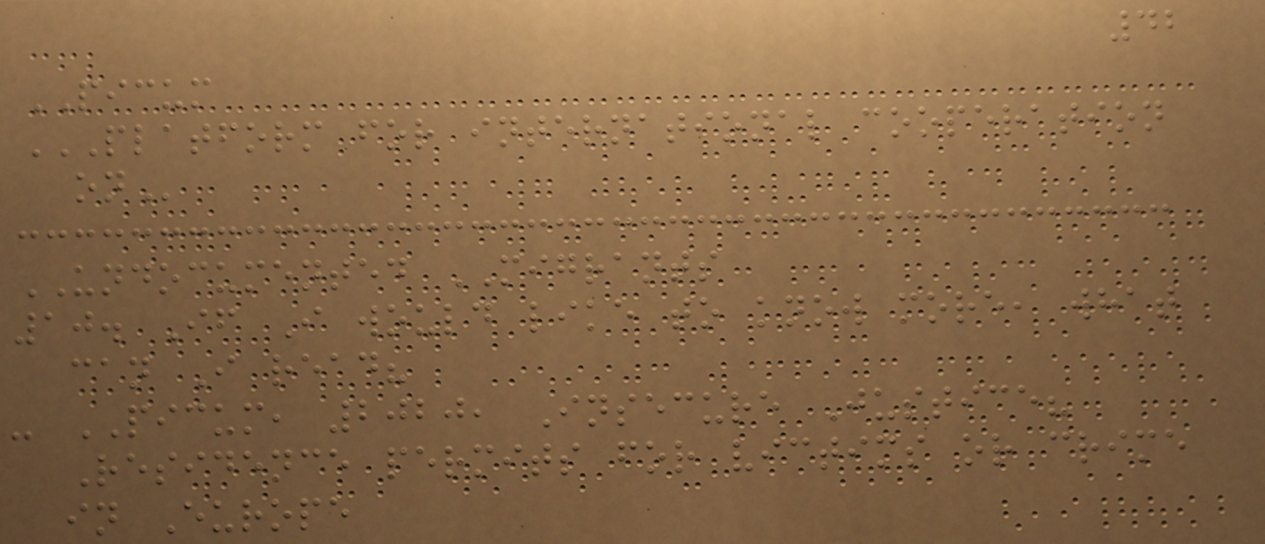42
PICUM
PLATFORM FOR INTERNATIONAL COOPERATION
ON
UNDOCUMENTED MIGRANTS
10. If I would like to know more, what
can I read?
- PICUM, 2020, Insecure Justice?
Residence permits for victims or crime
in Europe
